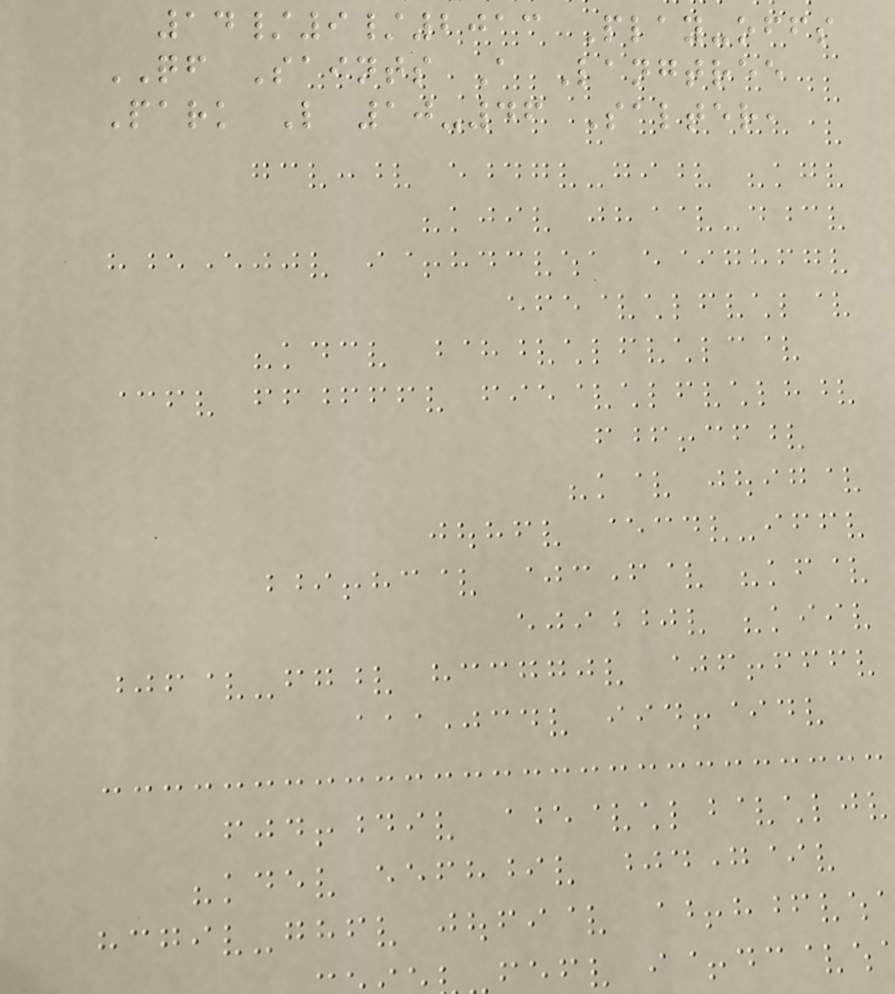14/9/2013 Play-offs
QF Saints A Langtree
Park L 10-46 Salter,
